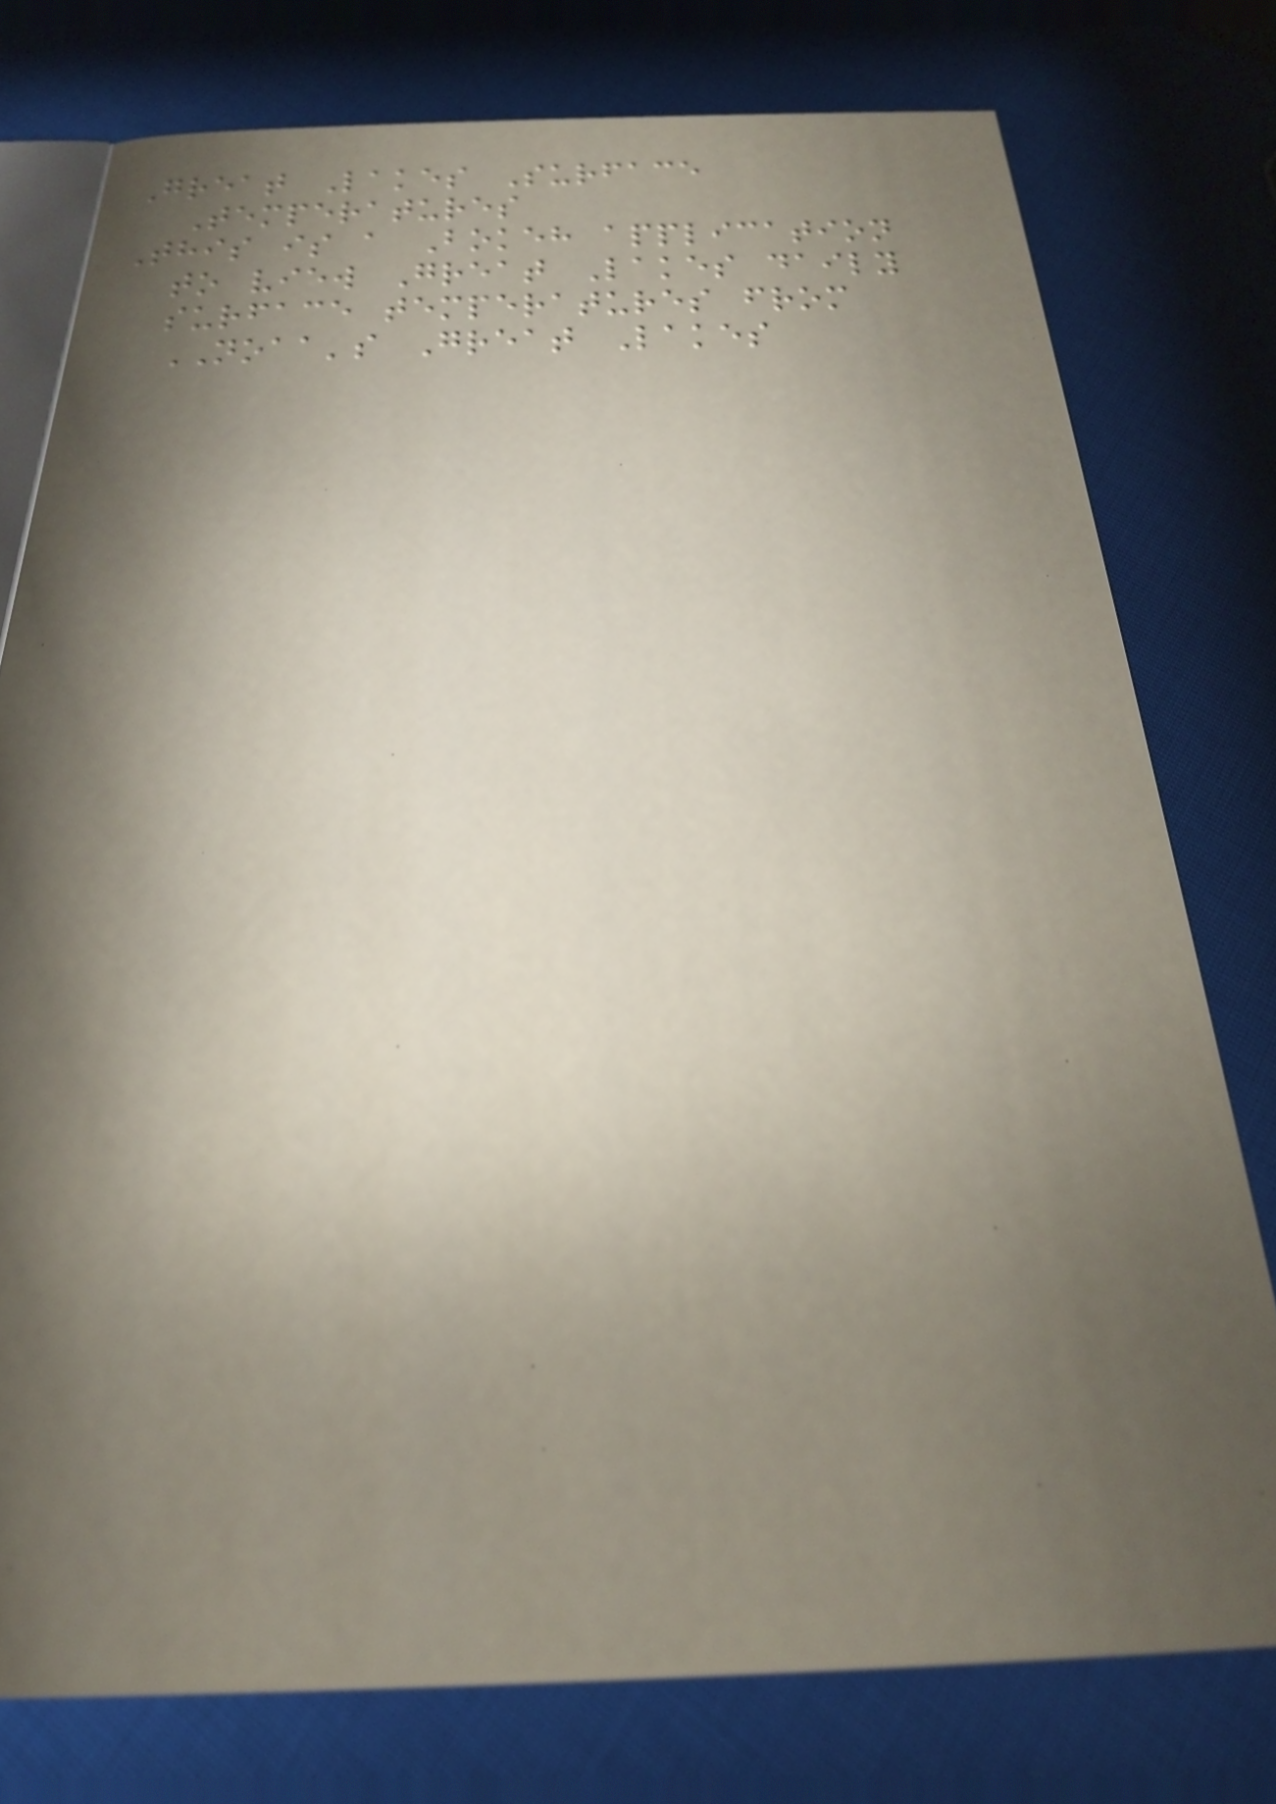Great Lakes Surface
Temperatures
This is a Bokeh application
to view Great Lakes daily
surface temperatures from
NOAA's Great Lakes
